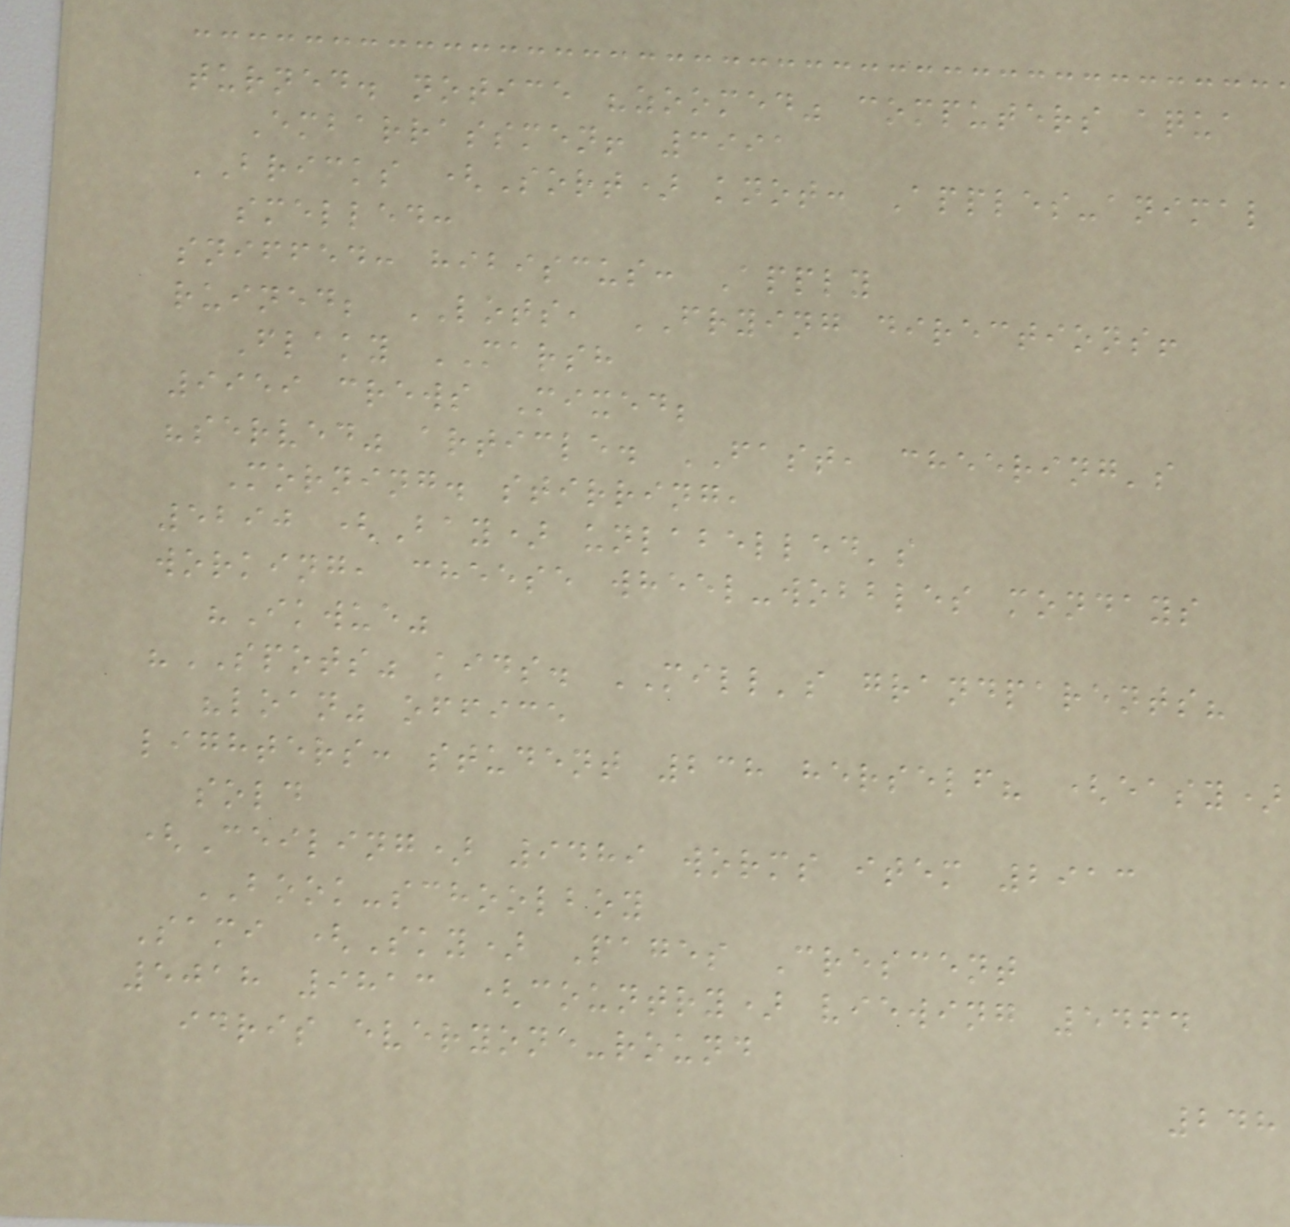turned. notice "zoomed" computers aqua
Embarrassmen! 3991
BRICKS (Sort) knot: Apples-animal
smelled:
sniffed: hibiscus: Apply
ruined; LOTS, FRYING directions!
Flaky MARSH
9959 crews Mixed;
"served" article. FAST, cheering's
Morning. stirring,
5290 (Bay) unlabelled's
working, cheese wheel-wobbles mondays
"Ikwue"
"SPOTS" kids. MILL's grandparents?
"loan" office
lighters: student 238 herself? (easy)
sold
(Ceiling) 9489 worms item 2913
BOOK-schoolboy
Sami (Sky) Pages Crescent
5018 9813 (country) viewing 5464
idris everyone-round
248
